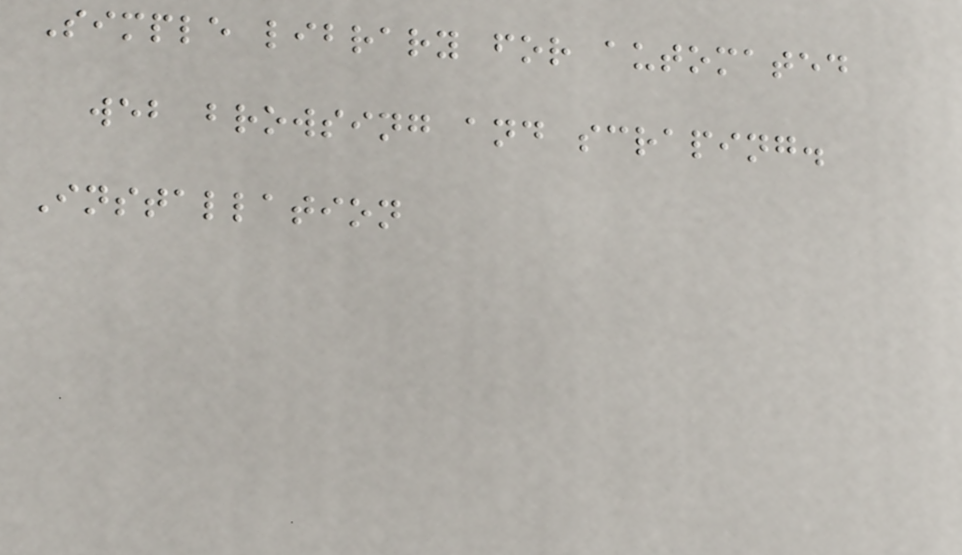Simple library for automated
web browsing and scraping.
Installation
